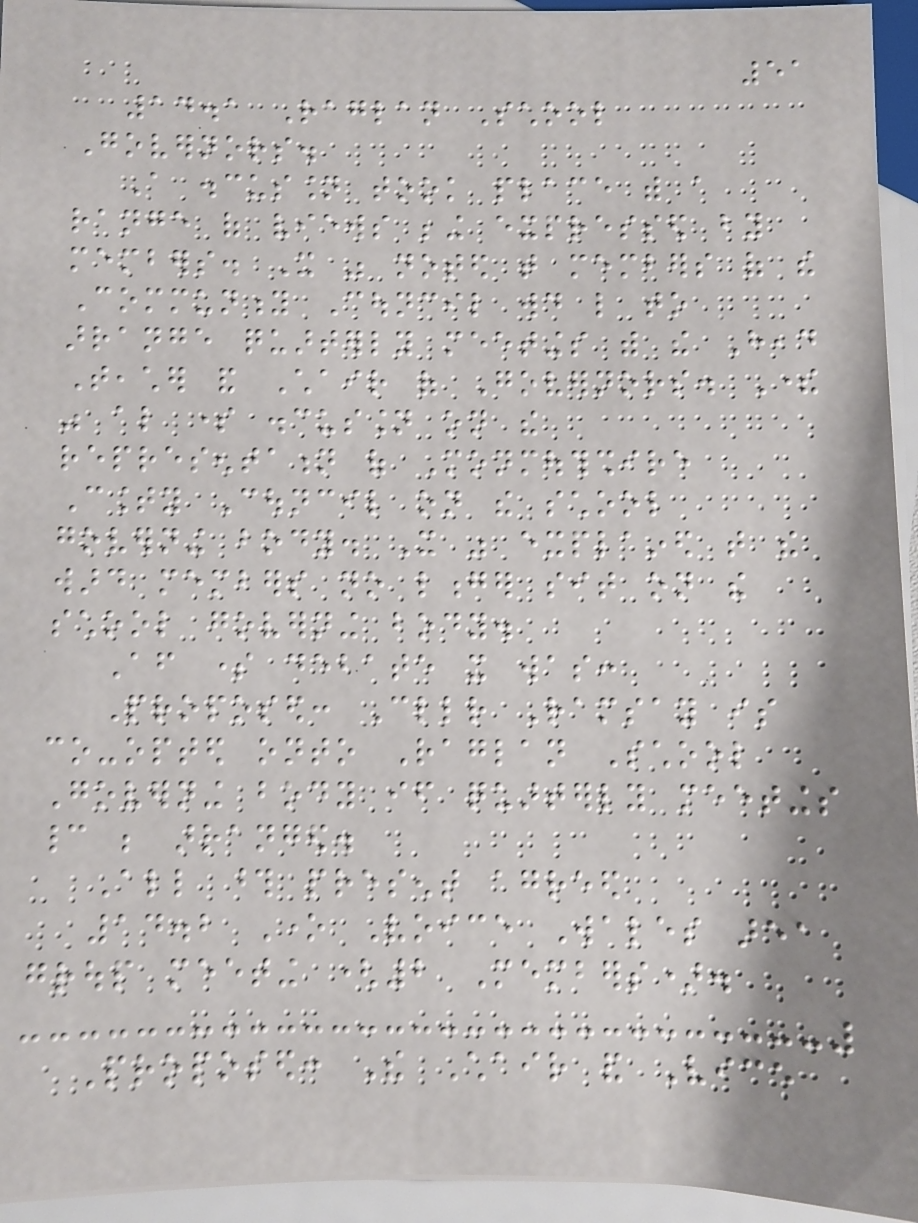51
14.1 Raglan School
Governors.
A discussion took place with a
range of views being expressed by
members. It was noted that members of the
Community Council would like to
arrange quarterly meetings with the Head
Teacher and Chair of Governors. There
was also some discussion on the
representation of Monmouthshire
County Council on the school
governing body. It was explained that the
ward members no longer sit on the
school governing body.
After some debate it was:
Proposed: Cllr Ramsay is
co-opted onto Raglan School
Governing body if quarterly meetings
cannot be arranged.
All those present agreed
14.2 One Voice Wales area
group meeting (2 Members).
Proposed: The Chair and Vice
